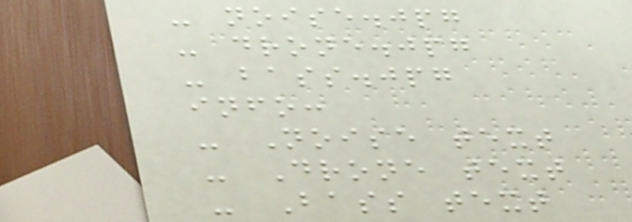- noise.jpg
- drone.jpg
- bass.jpg
info:
- Noise text
- Drone text
- Bass text
